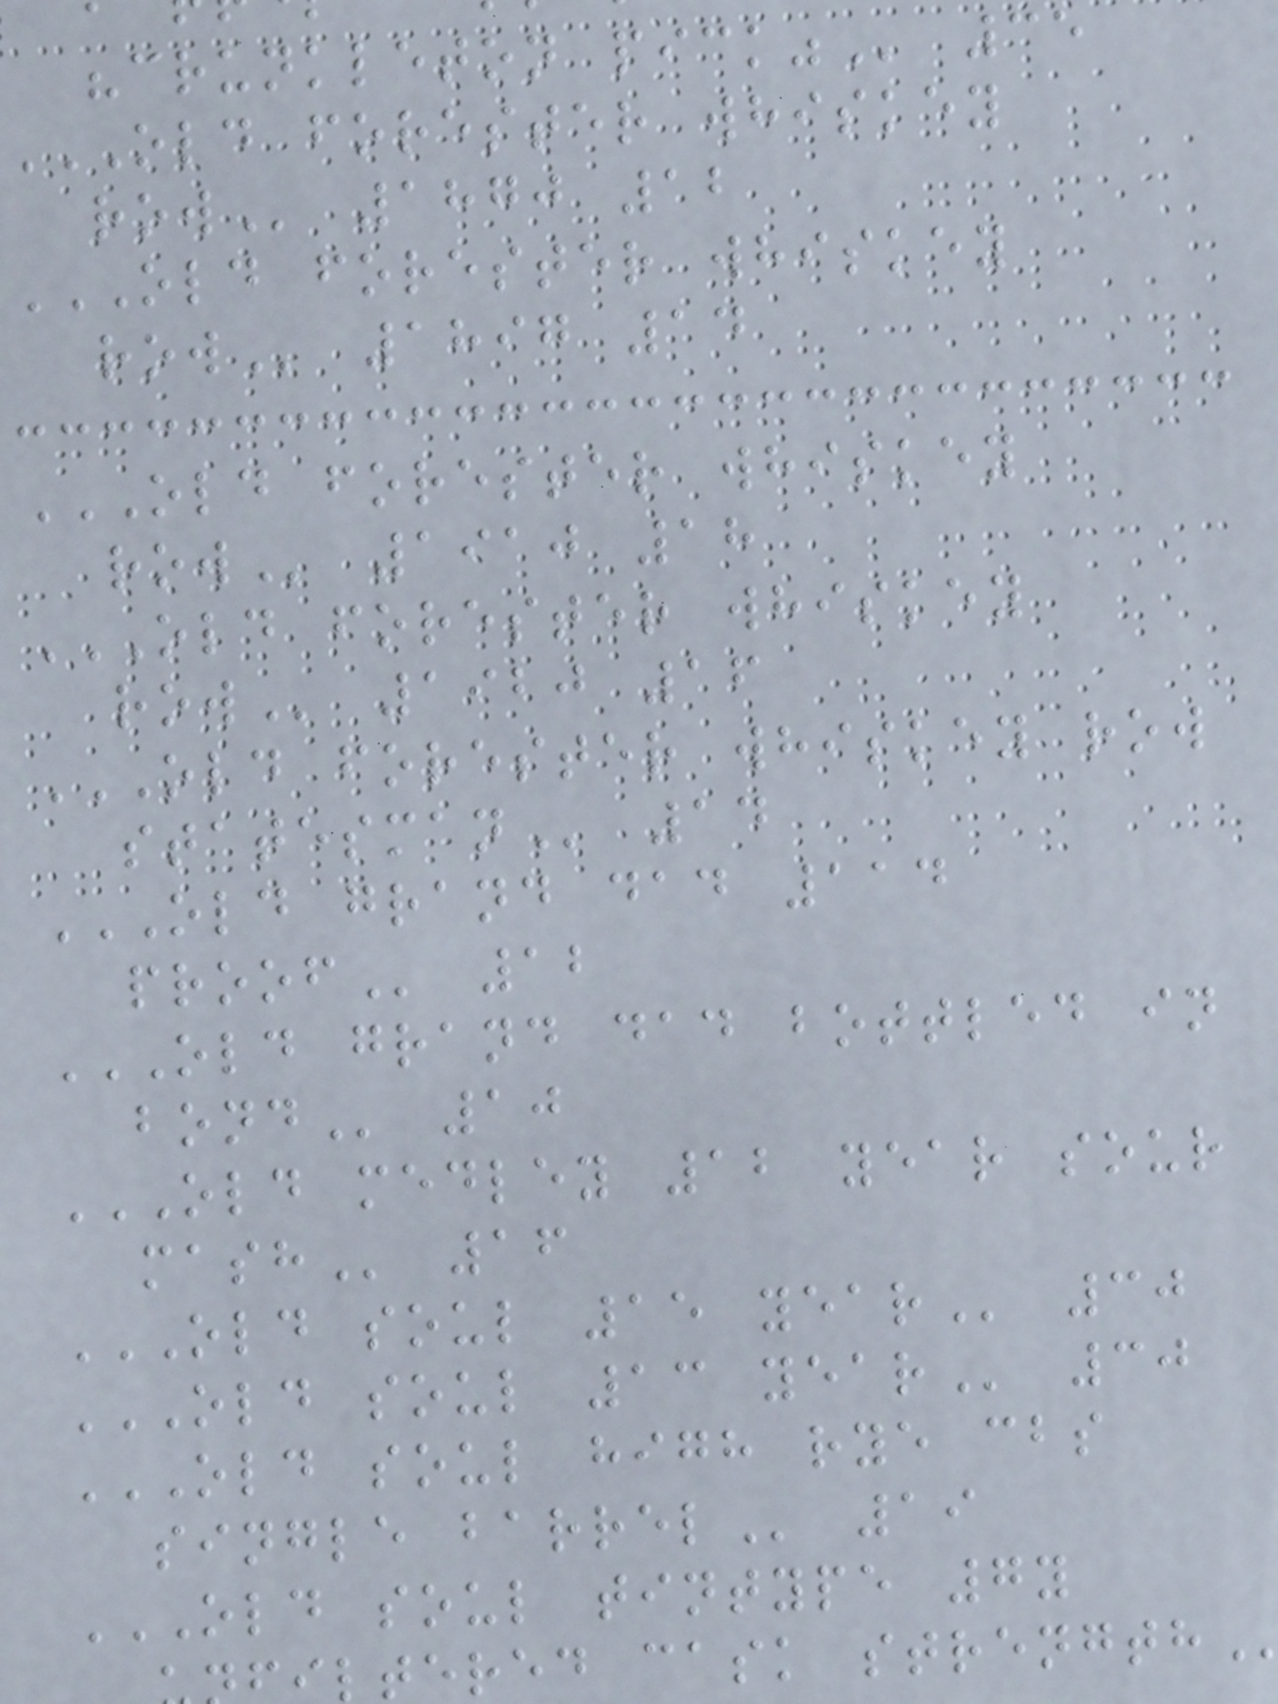"crunkleton
OLD FORESTER WHISKEY
1870 12
OLD FORESTER WHISKEY
1897 14
OLD FORESTER WHISKEY
1910 18
OLD FORESTER WHISKEY
1920 16
OLD FORESTER WHISKEY ROW
OLD GRAND DAD 114
OLD GRAND DAD BOTTLED IN
OLD MEDLEY 12 YEAR SOUR
OLD SOUL 15 YEAR 30
OLD SOUL 13 YEAR 30
OLD SOUL HIGH RYE CBS
single
OLD SOUL TINTYPE 7Y
ltered cask
